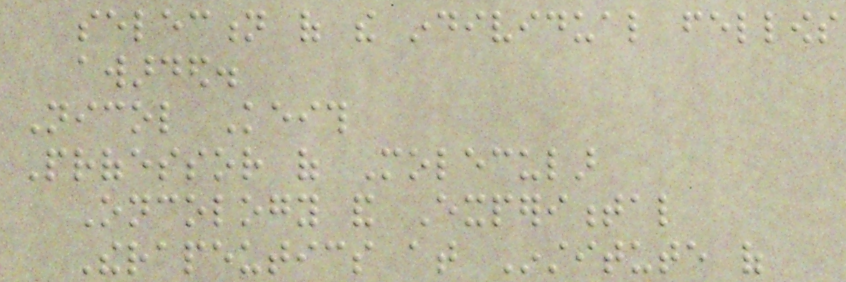selection of the individual fellows
awarded.
Nicol Keith
Professor of Molecular
Oncology and Experimental
Therapeutics at Institute of
